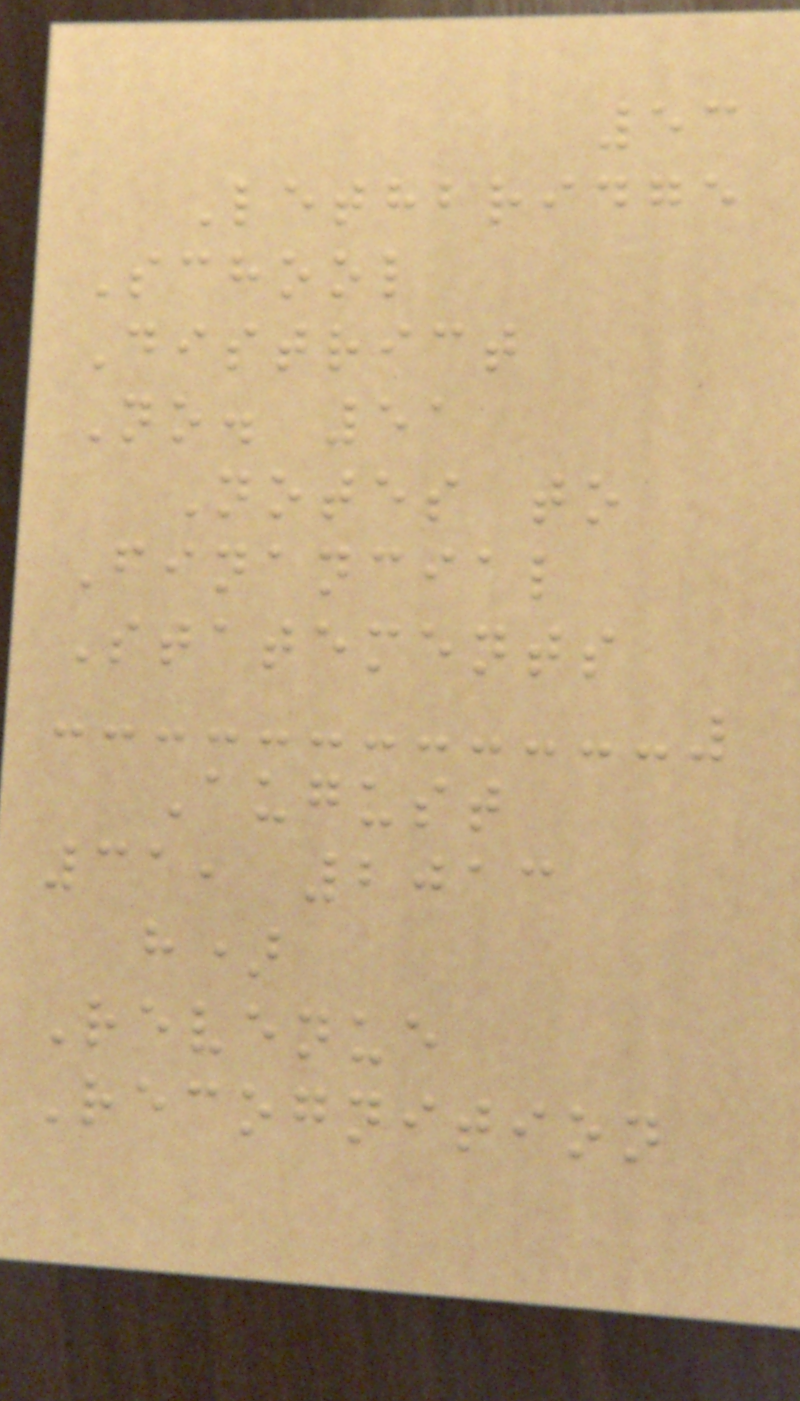53
Lethbridge
School
District
No. 51
Notes to
Financial
Statements
August
31, 2013
h)
Revenue
Recognition
